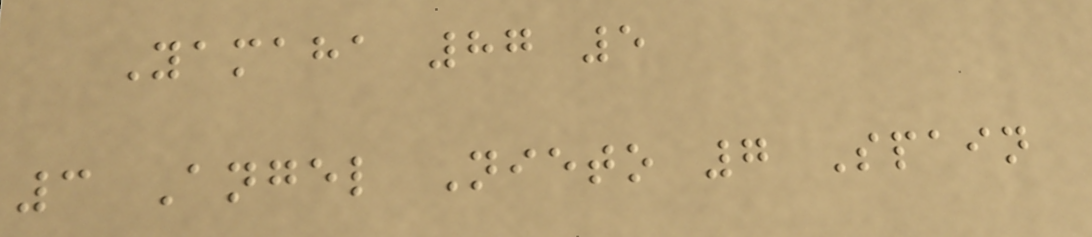Yamaha 87 5
3 Angel Nieto 7 Spain
